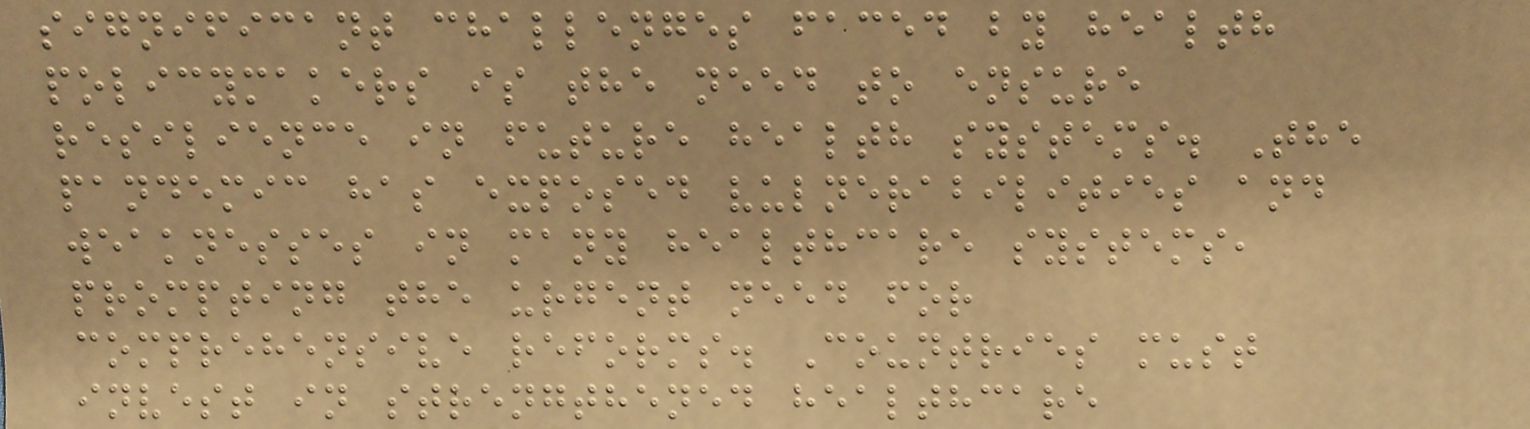significant challenges faced by health
policymakers is the need to ensure
resilience in future health systems. The
pandemic has exposed vulnerabilities and
weaknesses in many healthcare systems,
prompting the urgent need for
comprehensive reforms. Countries must
invest in strengthened healthcare
